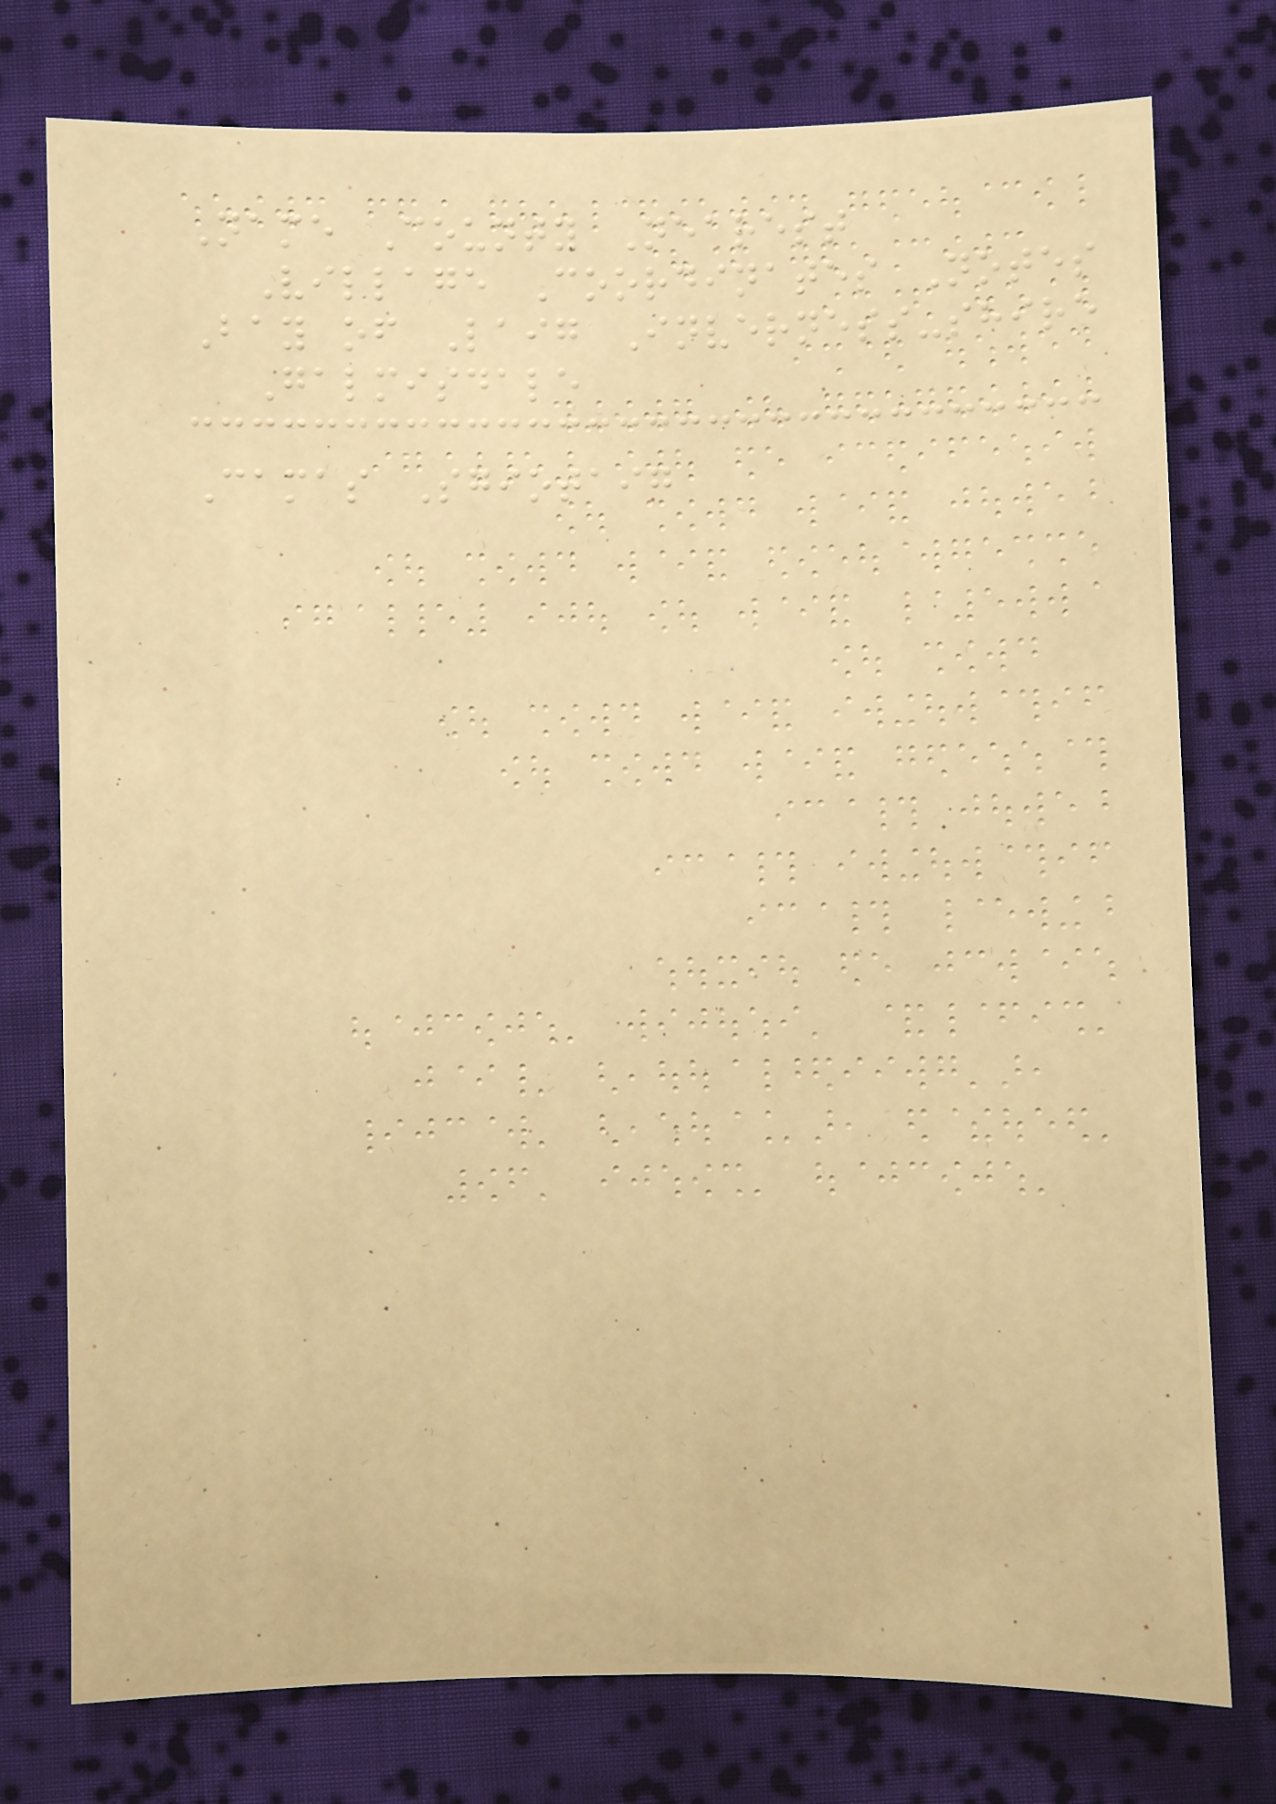Name County Nearest
Village Coordinates Notes
Bay of Laig Inverness-shire
Galmisdale
Camas Sgiotaig
